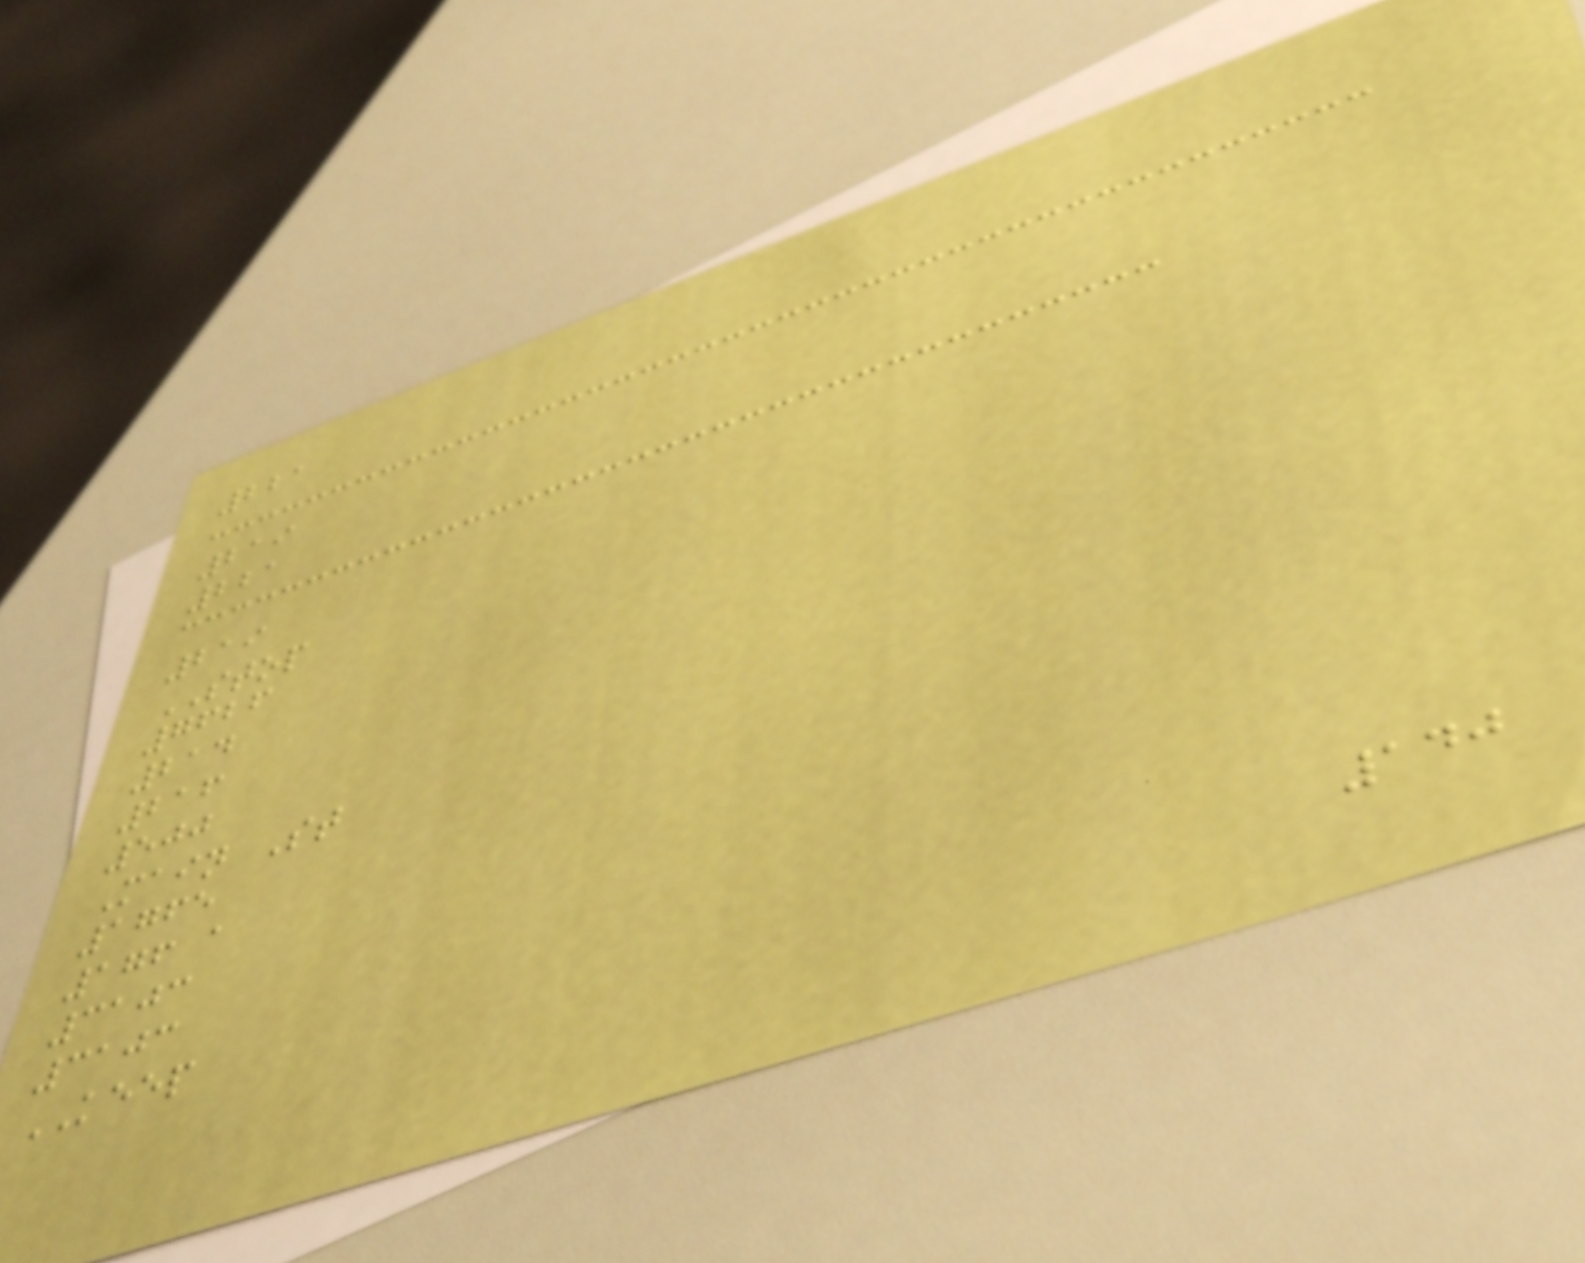221
219
221
219
STOP
7626
214
216
500
Main St
1765
176 a
3103
3103
KEEP
140
